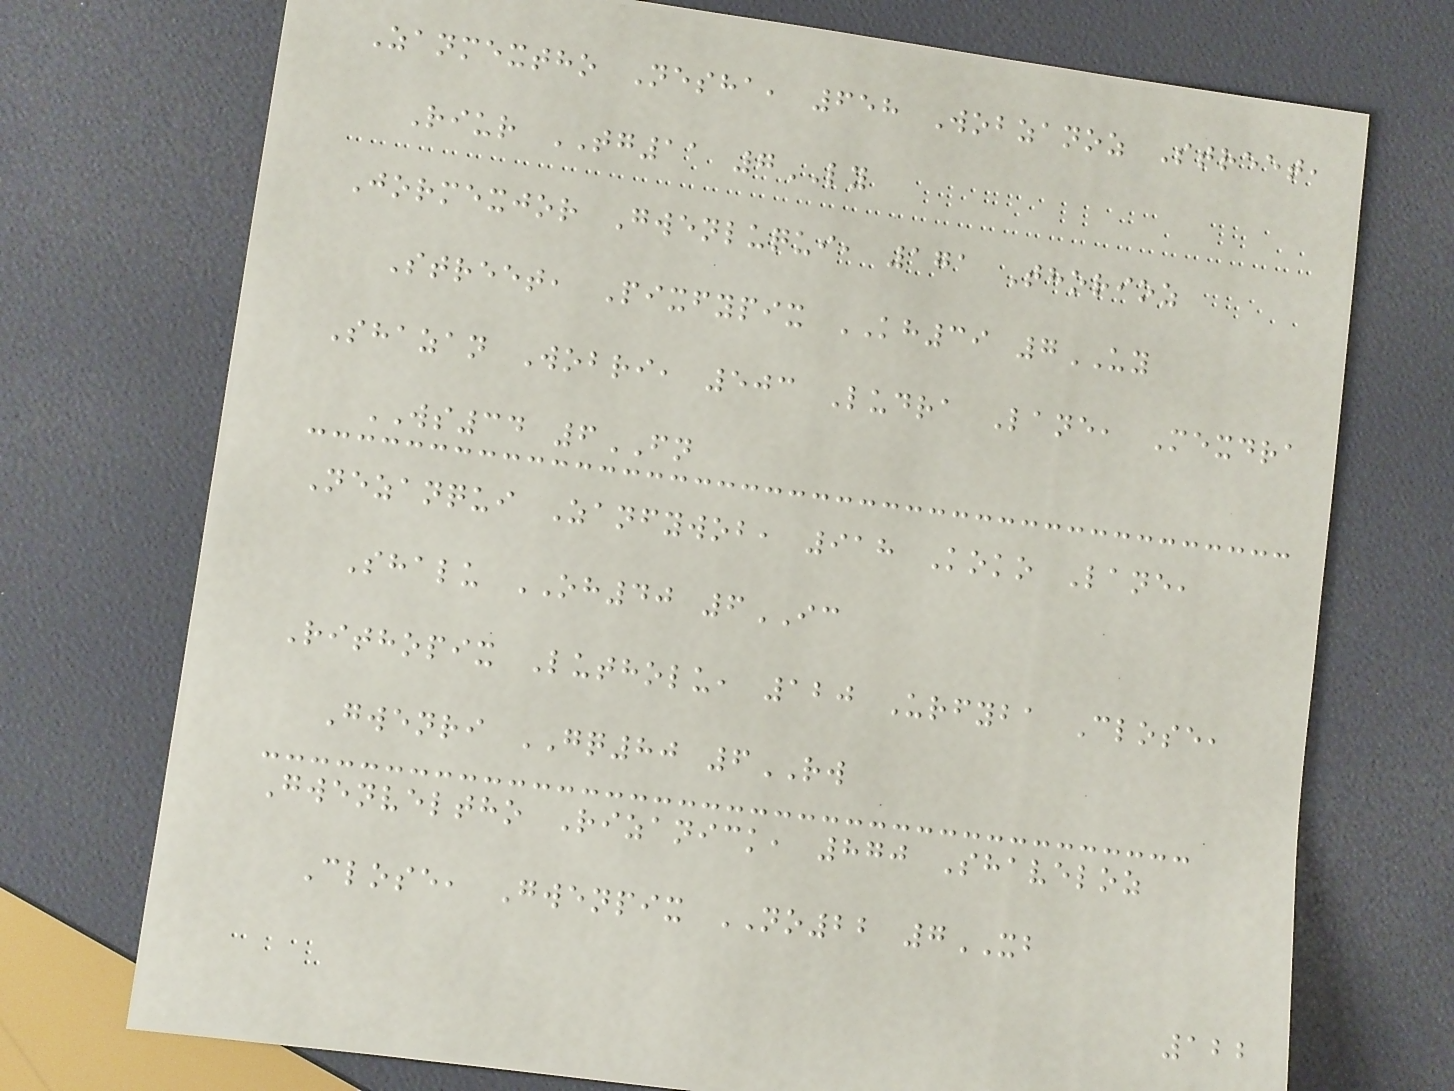Zanmextho Nesha, 658 Wobzanoz Street,
Riur TG11 7LY
Jormexjor Gwenluqui, 171 Thorioz
Street, Pixfypix KH39 7UY
Shazan Wobri, 503 Ludra Lane, Mexdra
WS34 6FN
Nezanqui Zanfywob, 918 Koko Lane,
Shalu OH40 6IC
Rithopix Lutholu, 120 Urfyba Close,
Gwenri GQ80 6RW
Gwenveltho Rizanick, 870 Shaveloz
Close, Gwenpix NO22 7XB
122
